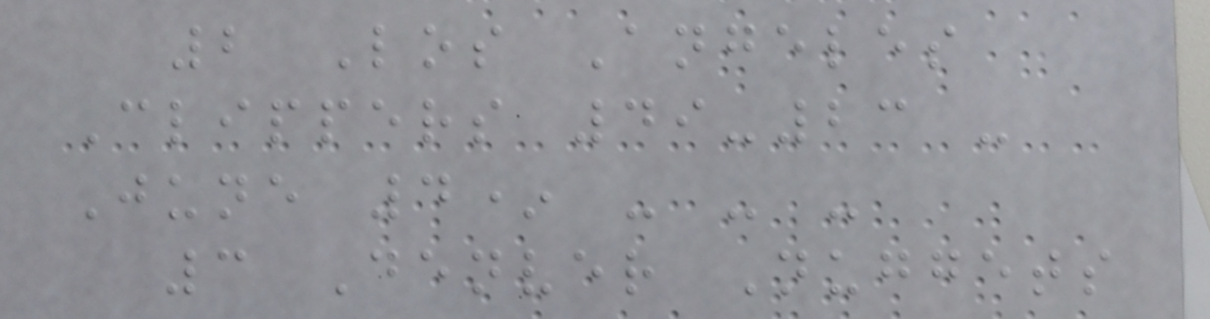2 Los Angeles
Clippers 49-23 -
June 4* - - -
3 Denver Nuggets
